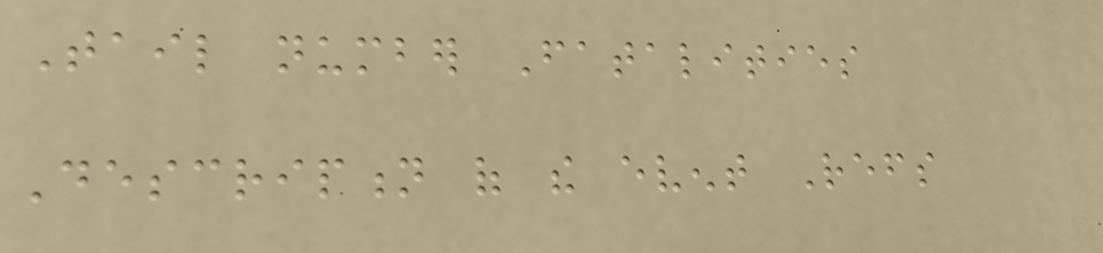Tail number Fatalities
Description of the event Refs
